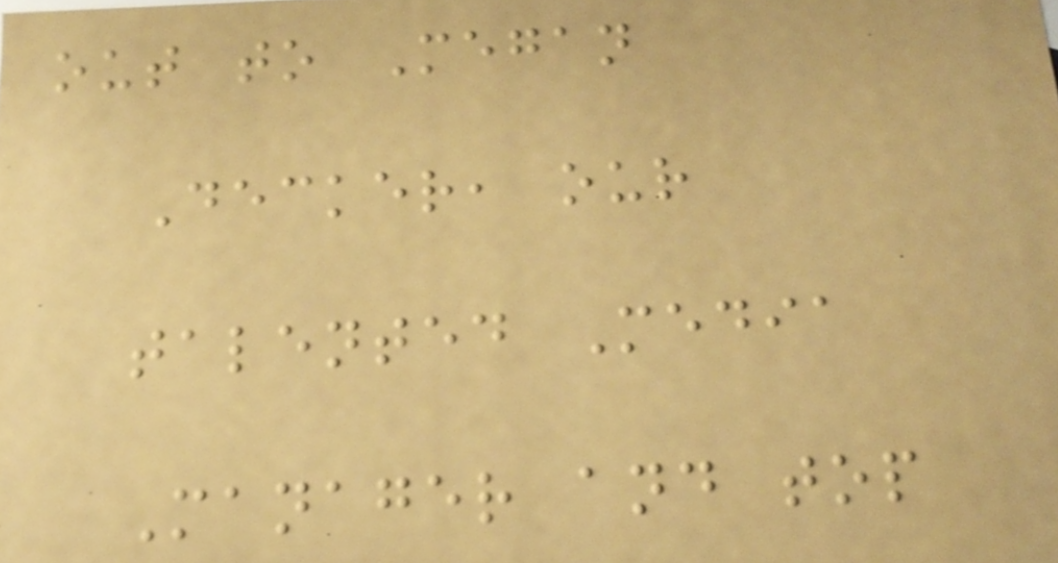out to Megan
Decker, our
talented Media
Manager and top
